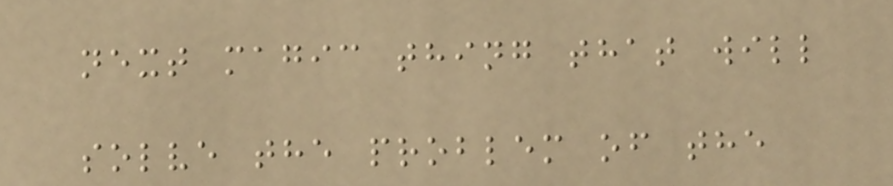next magic thing that will
solve the problem of the
